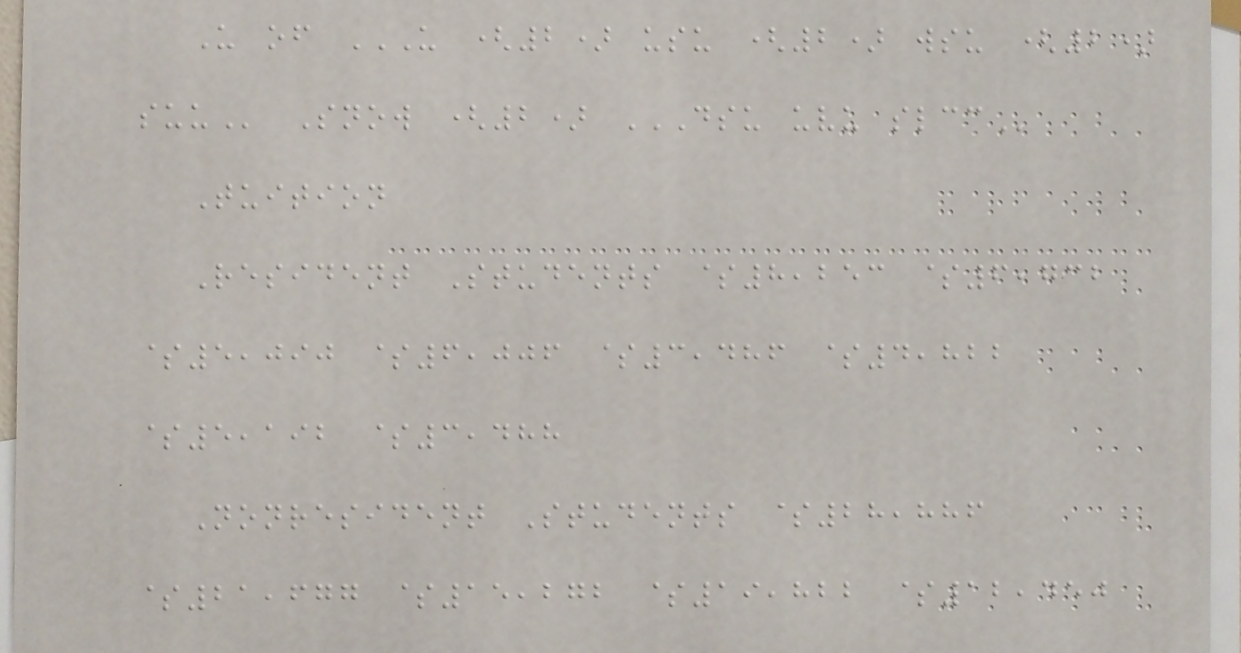U of U (2) USU (2) WSU (2)
SUU Snow (2) DSU UVU SLCC
Tuition
Resident Students $8,253 $6,732
$5,090 $6,006 $3,486 $4,822
$5,192 $3,488
Nonresident Students $28,886
$21,677 $15,272 $19,822 $12,450
